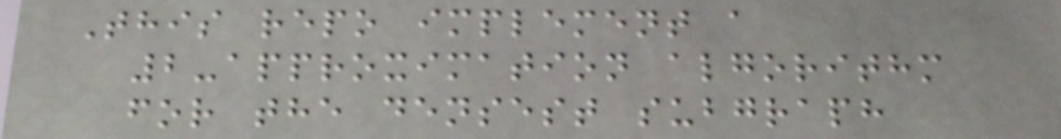This repo implement a
2-approximation algorithm
for the densest subgraph
